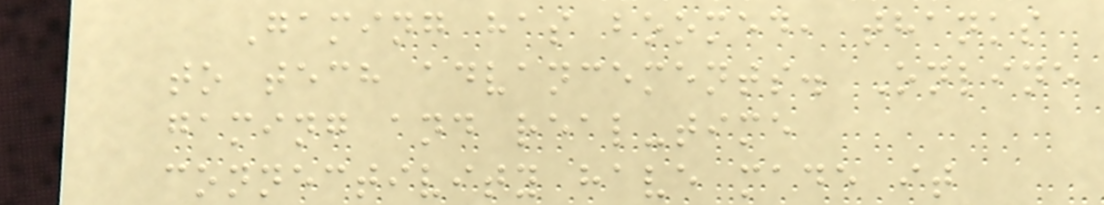Gaming has boomed, thanks
to tech advancements. Online
gaming and real-time
connectivity have made it
